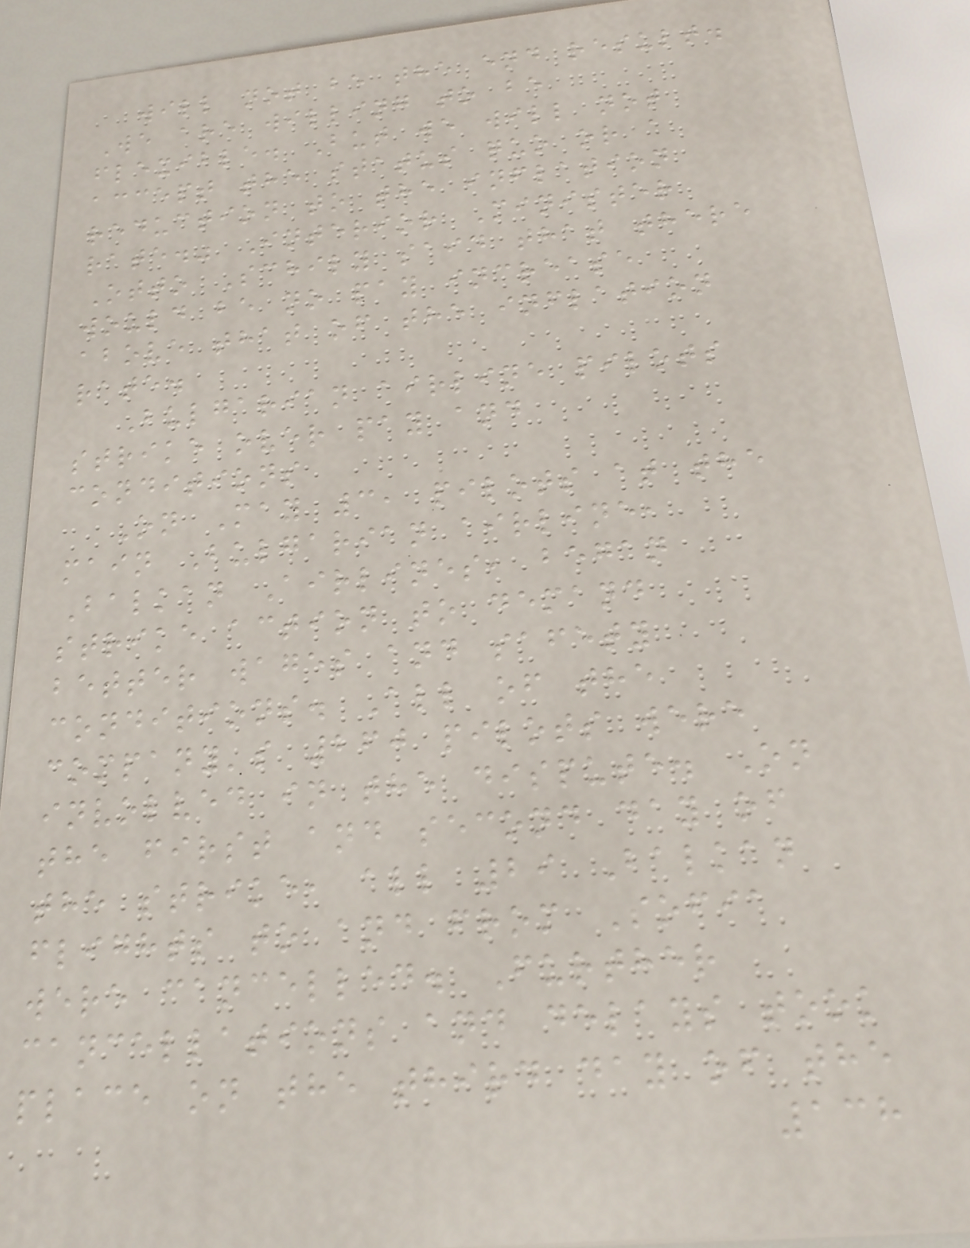will not be the end result.
We are willing to be
flexible. But we will not
accept the status quo or a
reduction to the inflation
rate." Interior Minister
Otto Schily said that there
would be no pay increase
above that of the inflation
rate.
Bulgarian airline pilots
strike over pay and
conditions
On May 3, pilots at the
main Bulgarian airline,
Balkan Airlines, began
strike action to demand
better wages and safety
conditions. All of the
company's 260 pilots were
involved in the dispute. On
the first and second day of
the strike, all 29 Balkan
flights to and from Sofia
were cancelled. Further
cancellations and delays took
place on the third day of the
138
